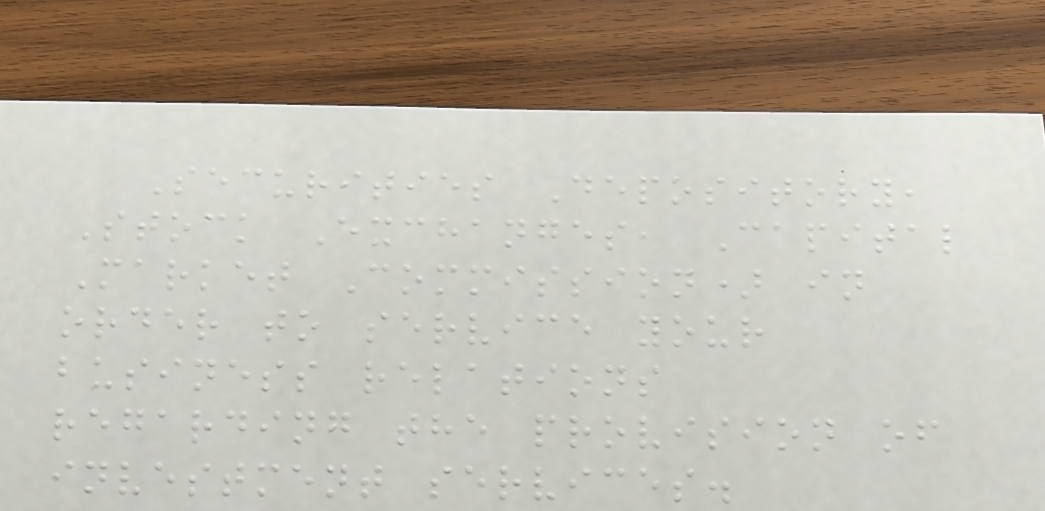Securities Depository,
Stock Exchanges, Capital
Market Commission) in
order to service your
business relations
regarding the provision of
investment services.
